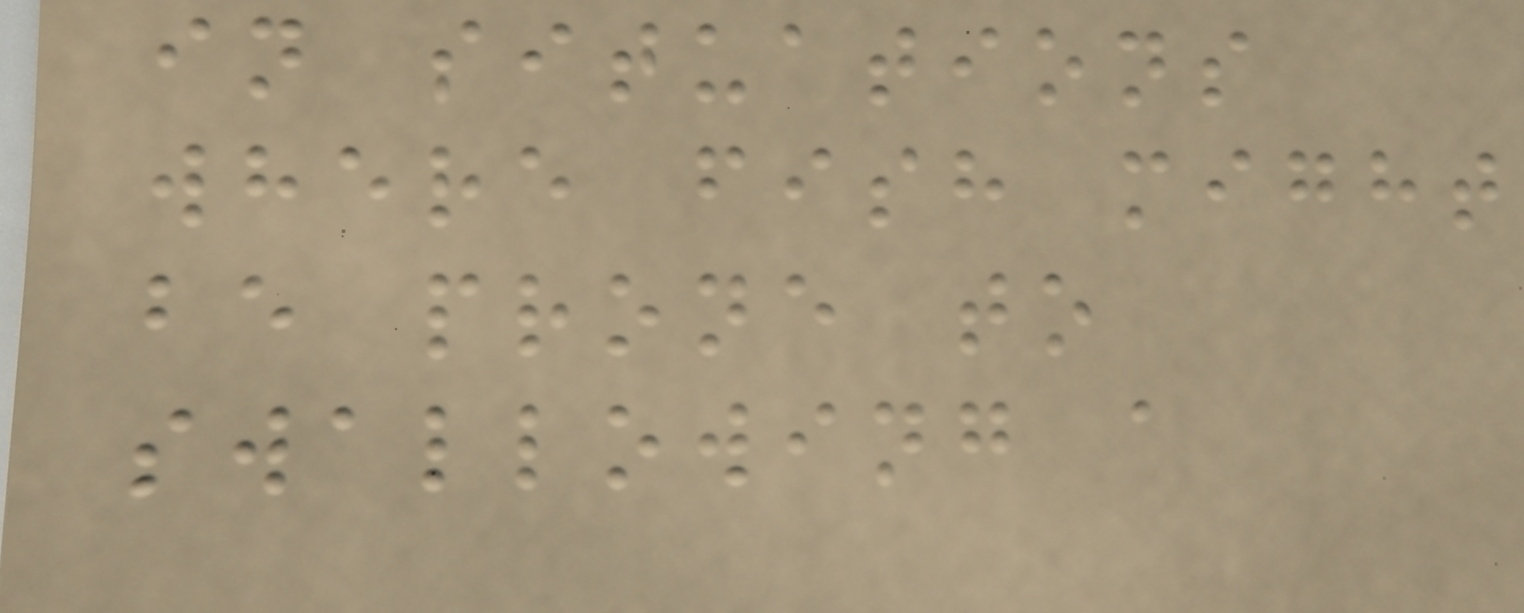in situations
where fish might
be prone to
swallowing a
